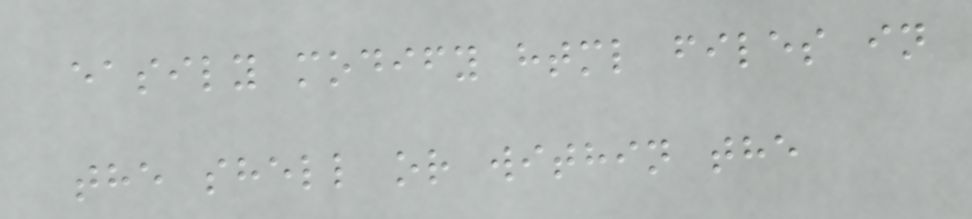easily modify html files in
the shell or within the
